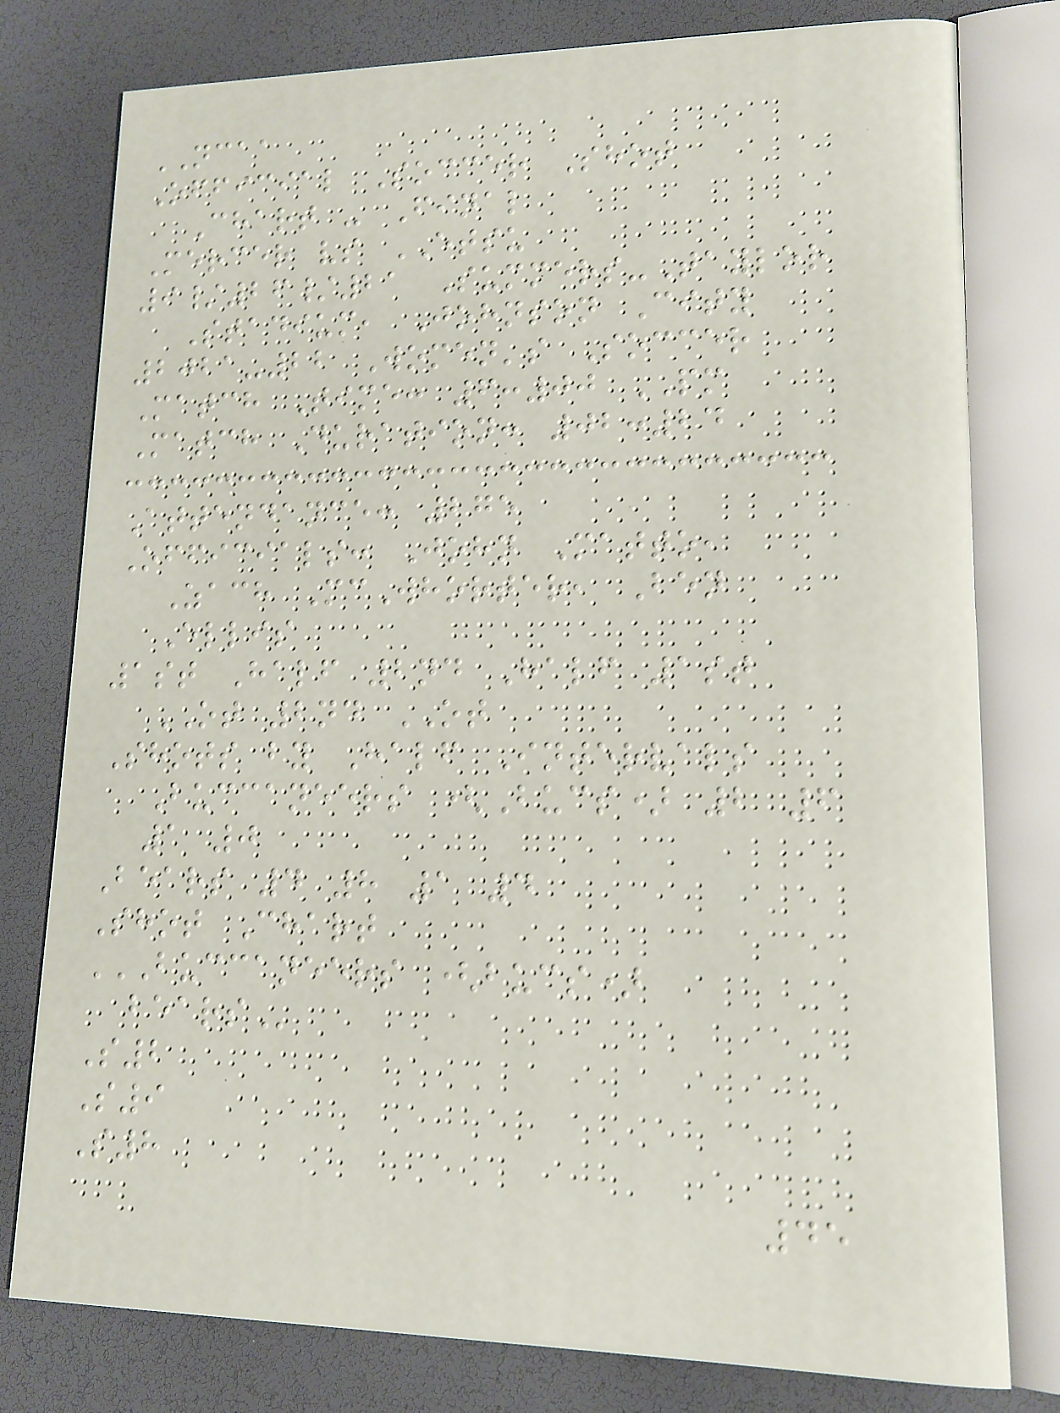NCAA
Official Soccer Shot
Chart - Final
Mercer vs ETSU
9/26/21 Summers-Taylor
Stadium, Johnson City
2021-22 Women's Soccer
Match Time: 6:00 PM
Match Duration: 02:24
Attendance: 275
Officials: John Matto,
Zach McWhorter, Ben
Ellis
1st Half 2nd Half 1st
OT 2nd OT
Shots by Half Intervals
Buccaneers (Bucs) 2 6
1 0
Bears 4 8 1 4
Shot Chart
BUCCANEERS (BUCS)
BEARS
S2
S9
S8
45
